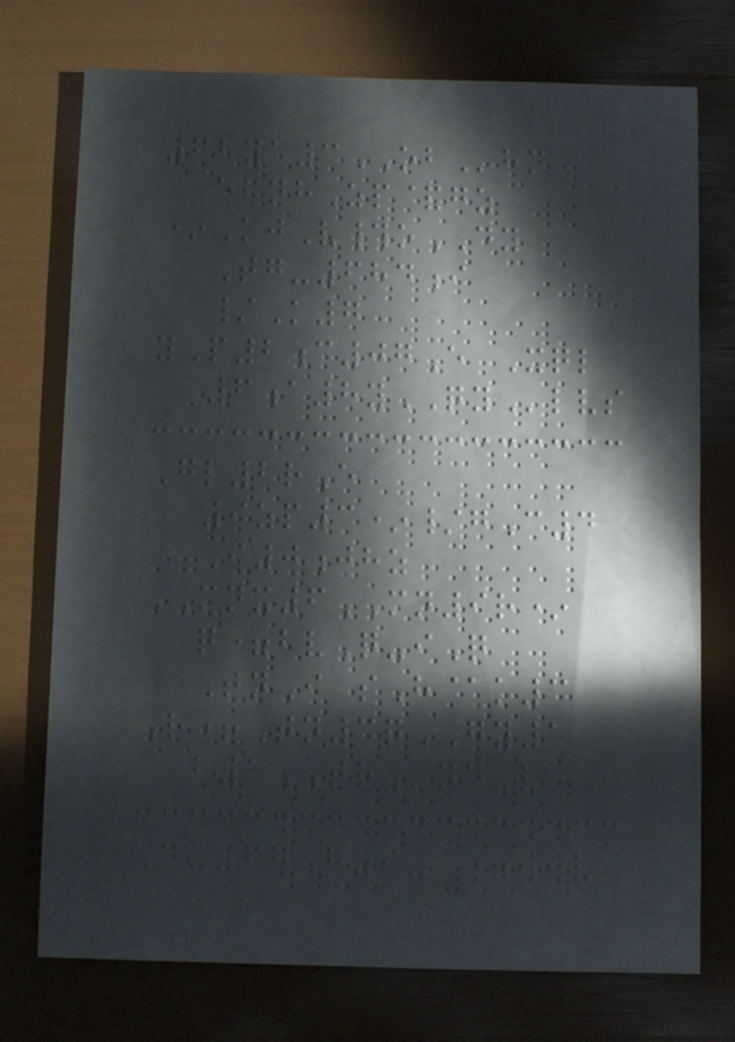62ya3OBhn
efnhZp&gz
*KjV#oDY
Tg-684i
/K7
yP2c07E Xql
6a8yQYlvs
Gl2rE
9zp3*/gC4
I0jhz
MNX6MN9r*
q=bvQ-iQ
TnI sH@k3
R+Tn3qGY1
b1TRndV
D-67H9- =wwv
